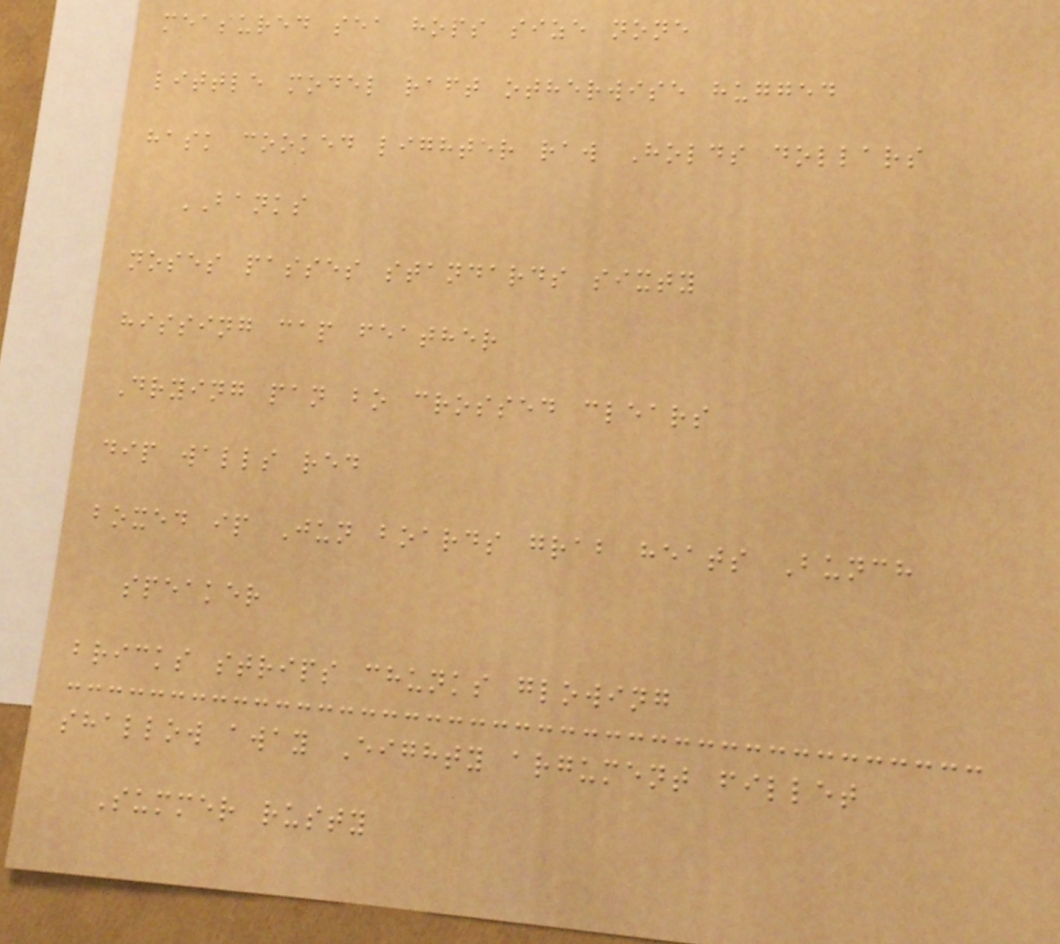measured sea hops size none
little model raft otherwise hugged
hask cooked lighter raw Holds dollars
BANKS
noses passes standards sixty
hissing cap feather
Drying pan bo crossed clears
dip walls red
boxed ip Jun boards grab heats Bunch
speaker
bricks strips chunks glowing
shallow away Eighty argument fillet
Summer rusty
